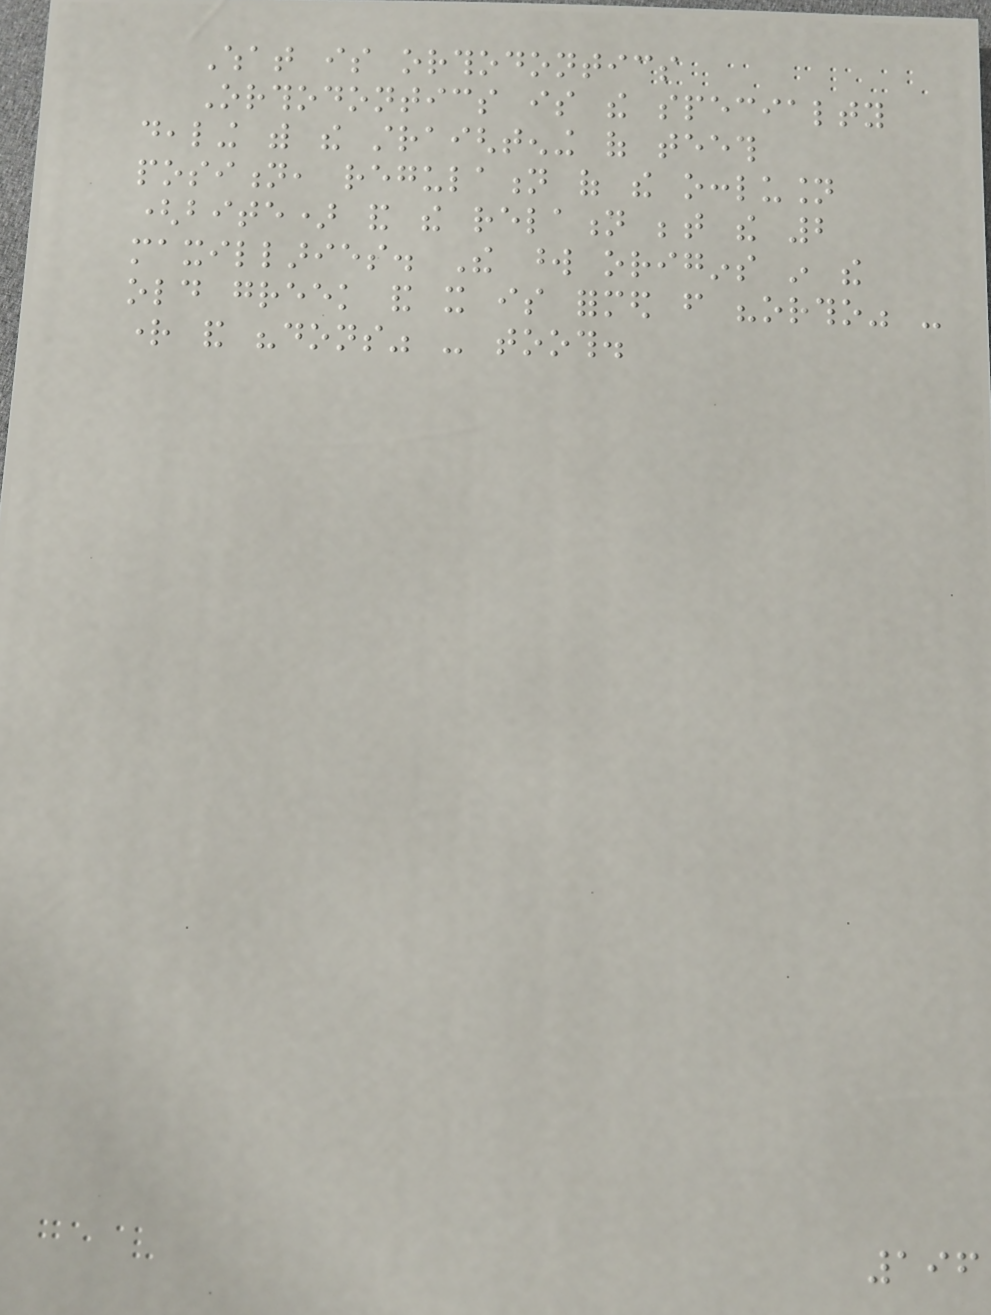What is orthodontics
Orthodontics is the specialty
dealing with the straightening of teeth
position, regulation of the occlusion
(bite) and the relation between the 2
maxillaries. The word origins in the
old greek and it is formed from "ortho" -
right and "dons" - tooth.
196
